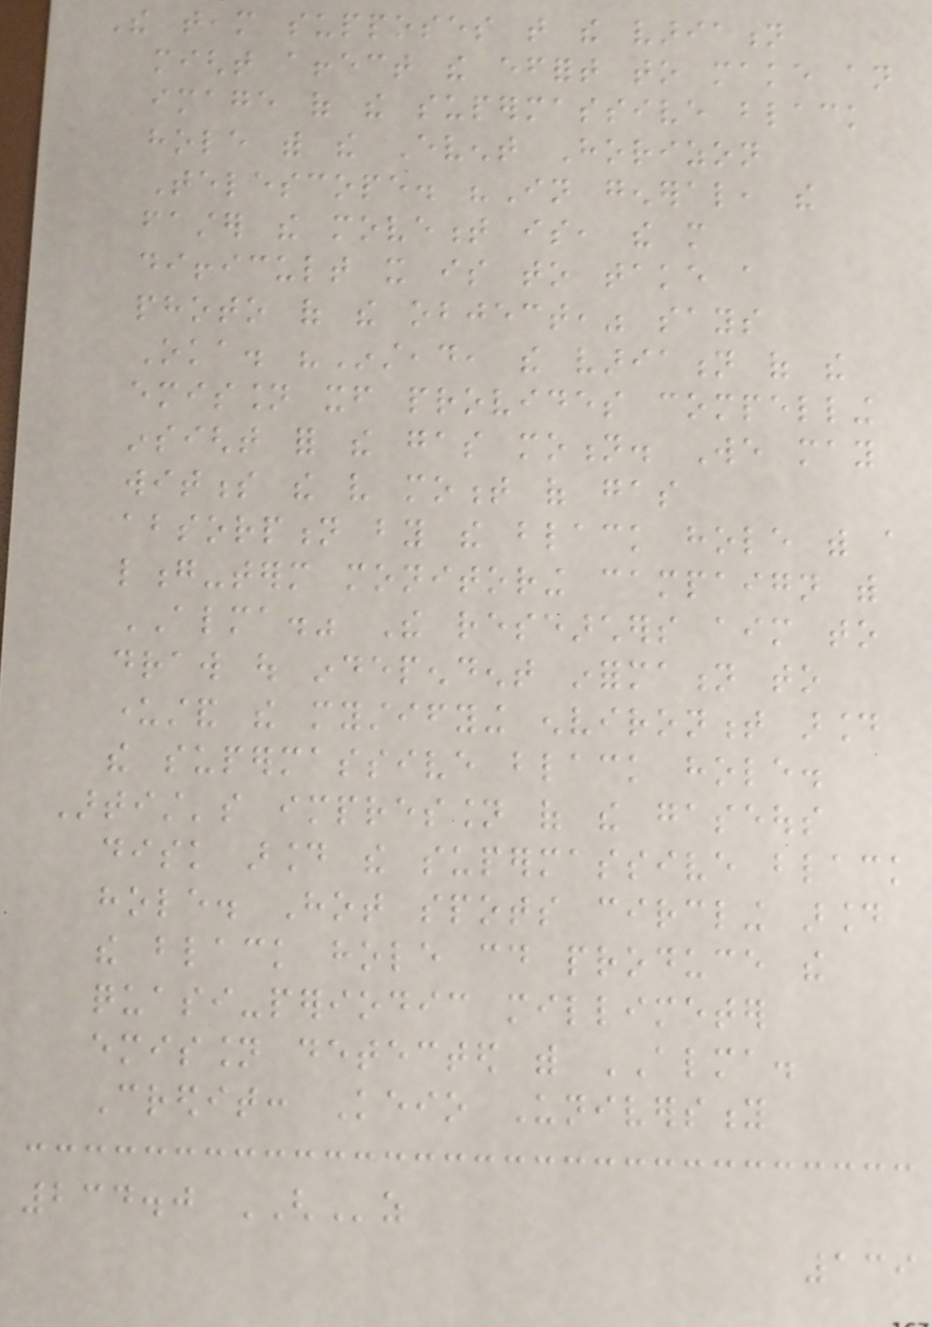The team supposes that the variation
might affect the effort to make an
image of the supermassive black
hole with the Event Horizon
Telescope. "In general, the
faster the movement is, the more
difficult it is to take a
photo of the object," says
Oka. "Instead, the variation of the
emission itself provides compelling
insight for the gas motion. We may
witness the very moment of gas
absorption by the black hole with a
long-term monitoring campaign with
ALMA." The researchers aim to
draw out independent information to
understand the mystifying environment around
the supermassive black hole.
Artist's impression of the gaseous
disk around the supermassive black
hole. Hot spots circling around
the black hole could produce the
quasi-periodic millimeter
emission detected with ALMA.
Credit: Keio University
234.0 GHz
139
